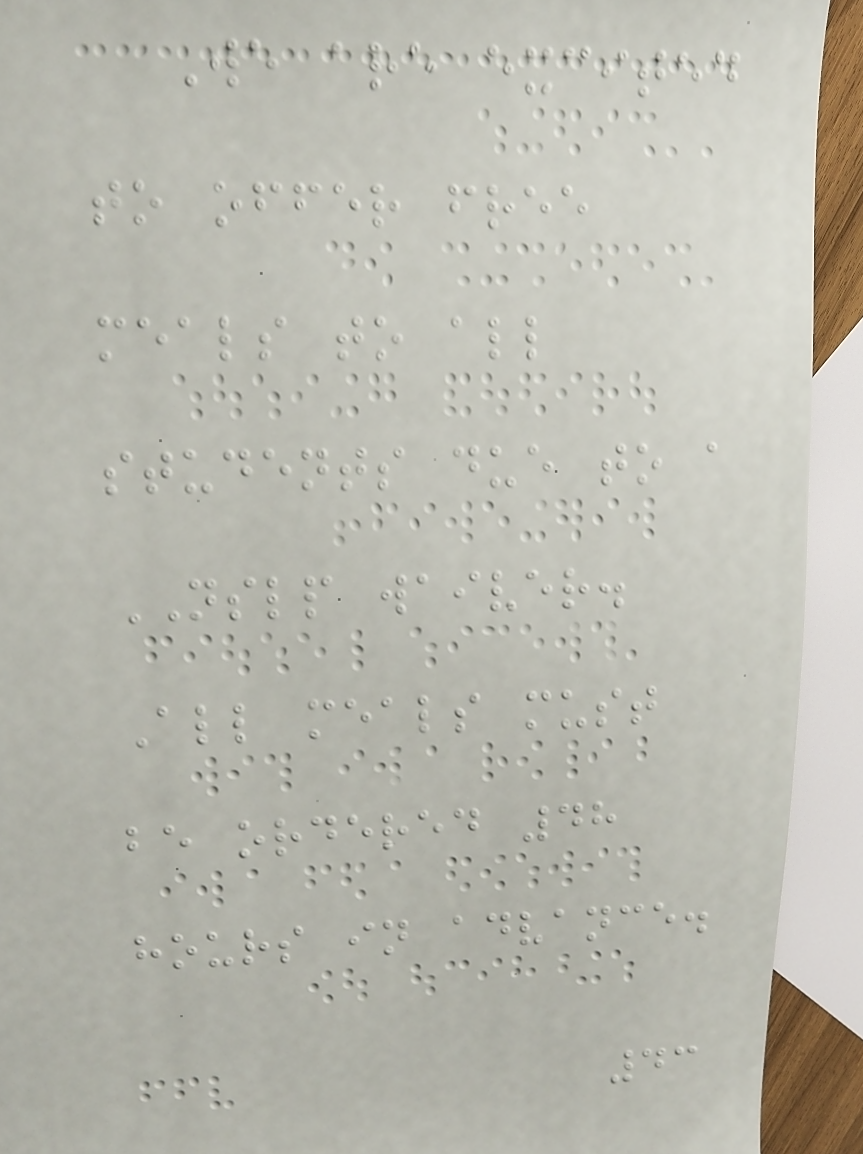We are excited
to offer free
meals to all
students due to a
NSLP waiver.
All meals must
be ordered 48
hours in advance.
43
